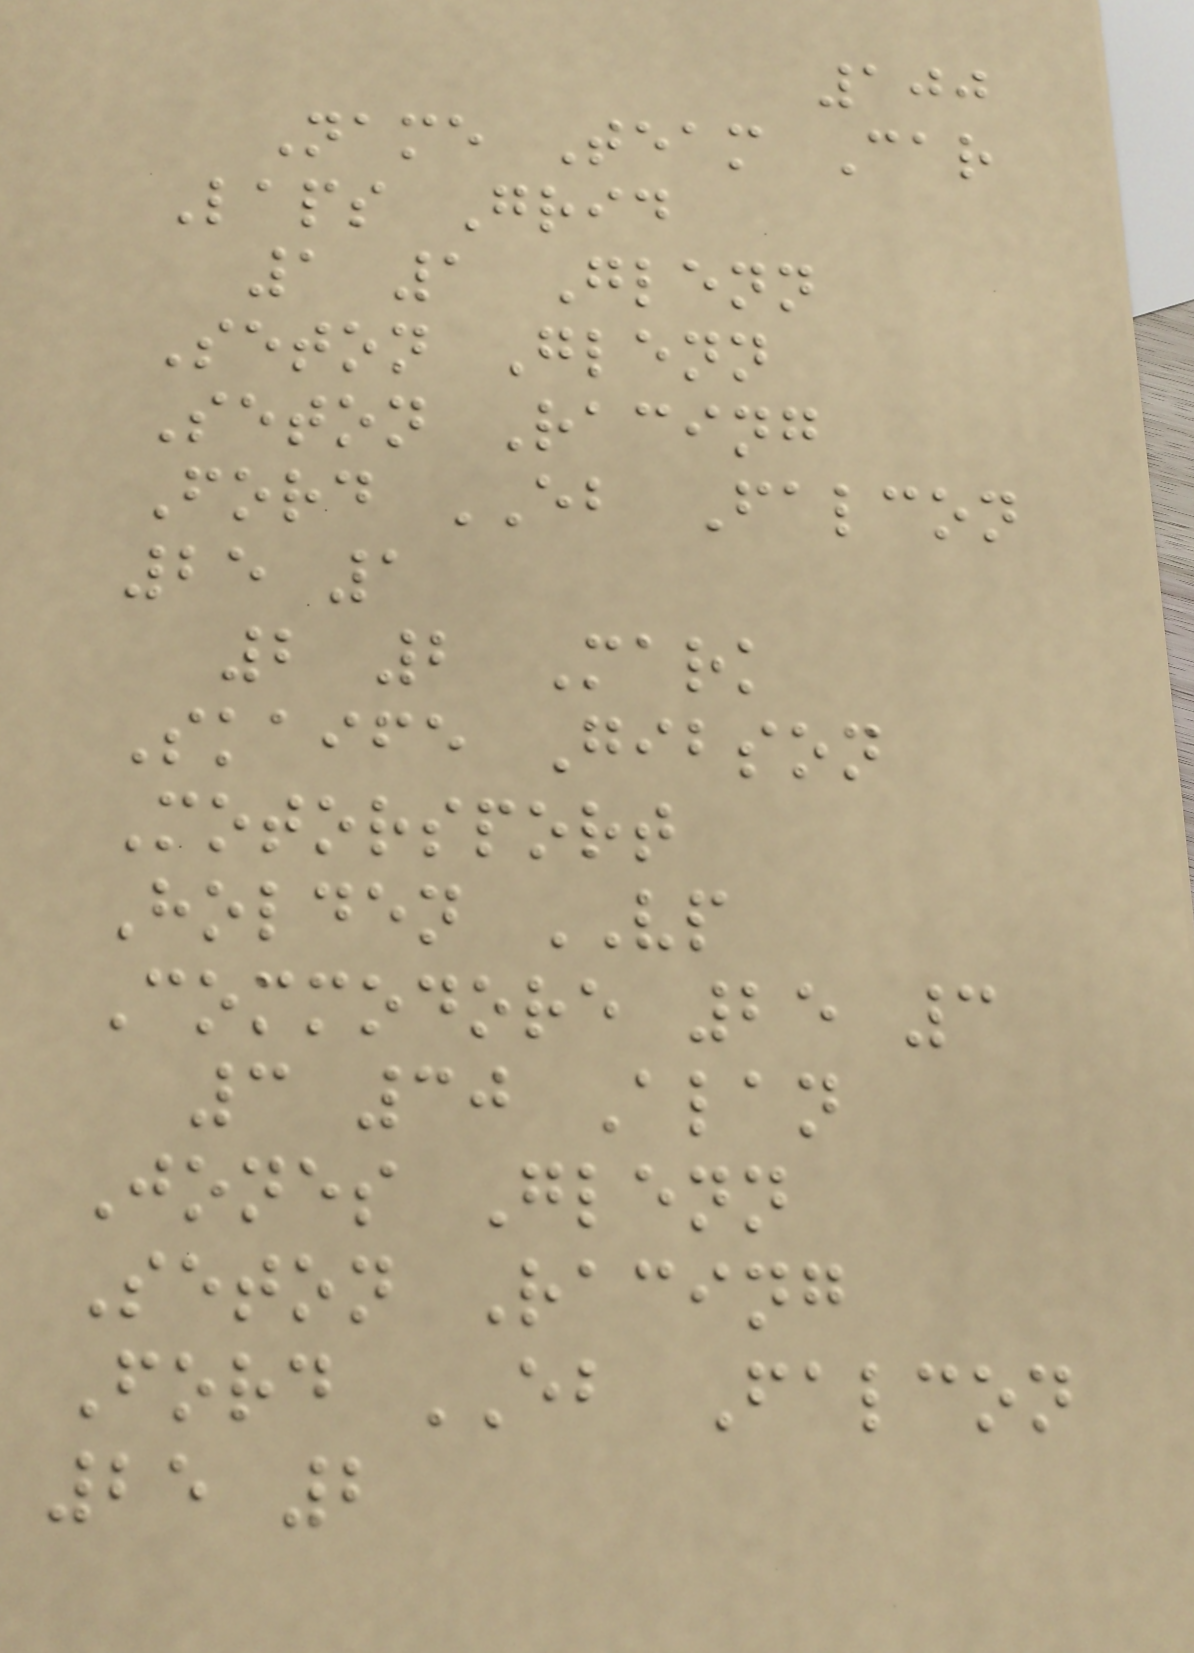100
Name Team Car
Laps Grid
1 1 Glenn
Seton Glenn
Seton Racing
Ford EB Falcon
25 1
2 2 Mark
Skaife Gibson
Motorsport
Holden VP
Commodore 25 3
3 30 Alan
Jones Glenn
Seton Racing
Ford EB Falcon
25 2
